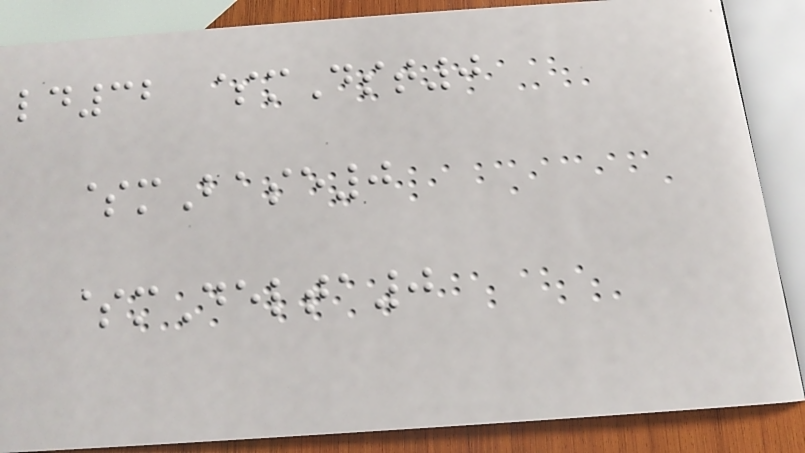ld32 $mDst0
$mBase0
$mDelta0
